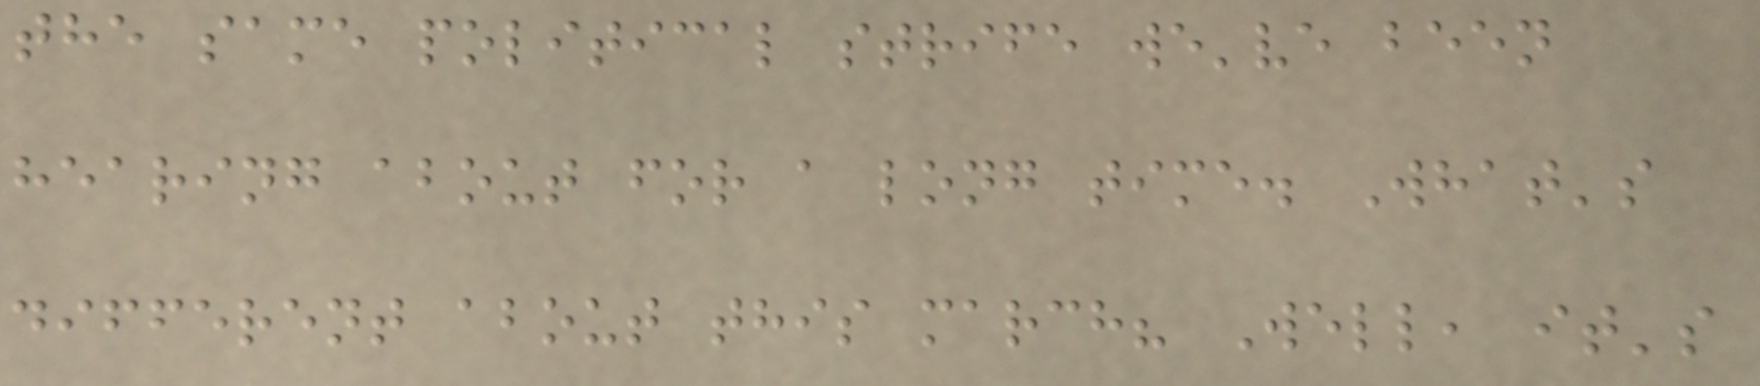the same political strife we've been
hearing about for a long time. What's
different about this march? Well, it's
